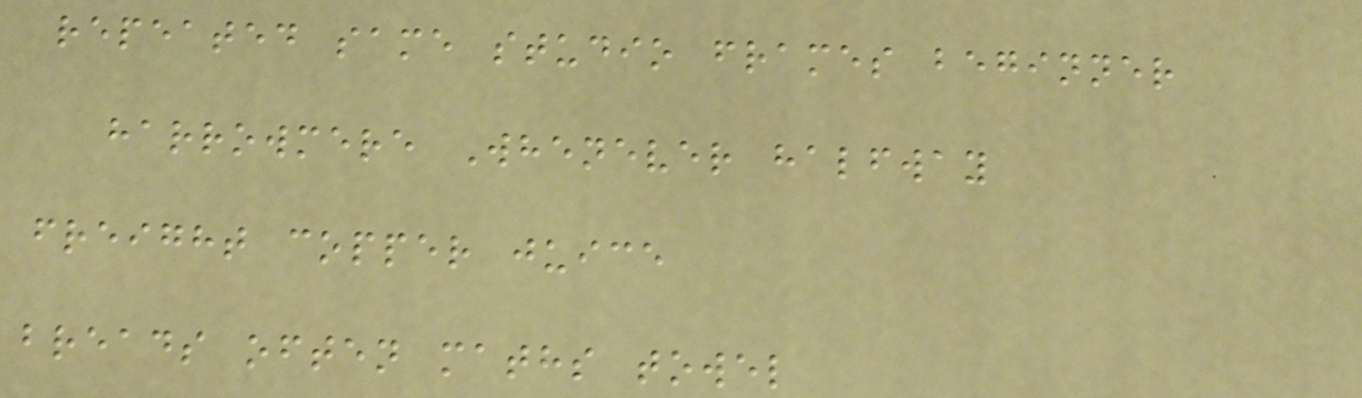repeated same studio frames beginner
harrowmere Whenever halfway
freight copper juice
breads often maths towel
